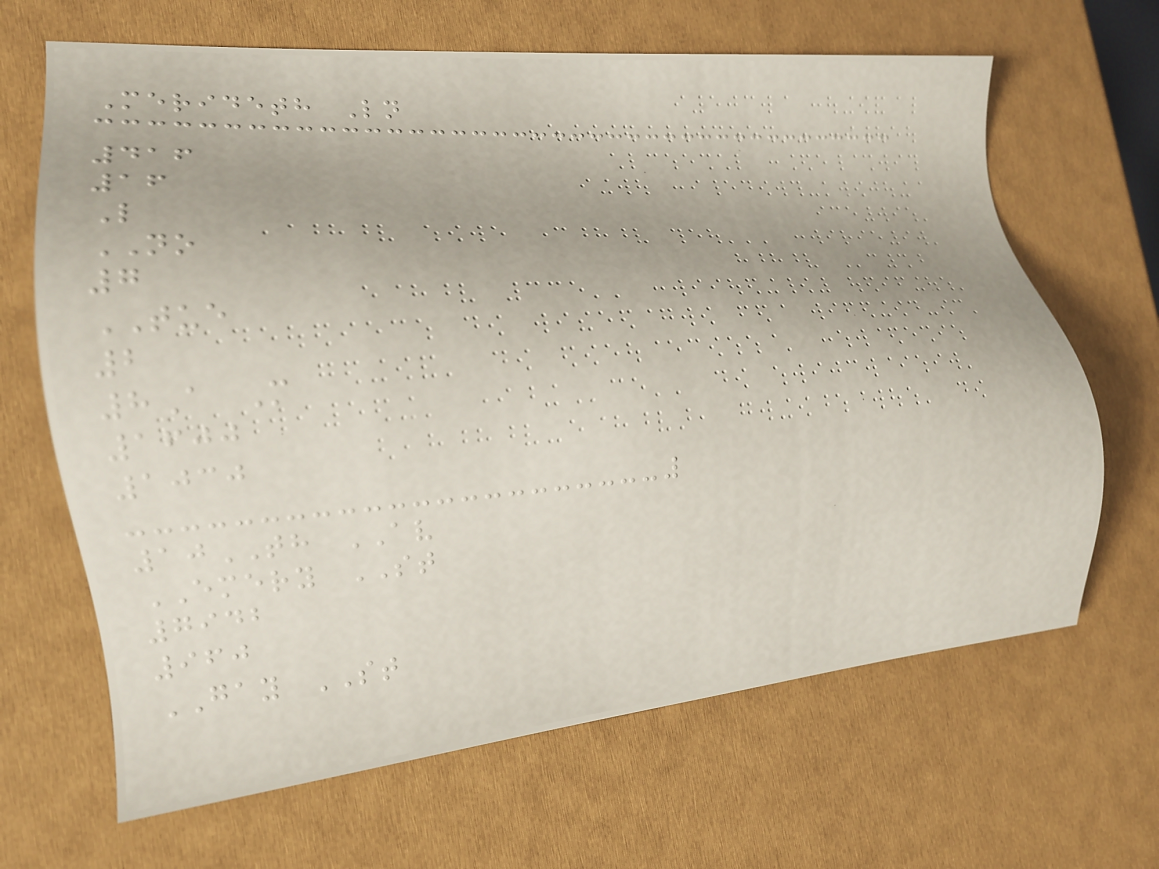Merideth Ln
416
16
L
NO
7
TUE
2
8A M
1600
1030
10TH AV
EMERY ST
7942
960
GAY ST
